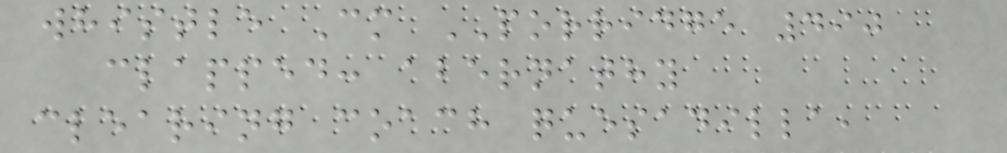whistle Cm PORRIDGE 490
clapped: abernathy
clearing coach quesadilla,
